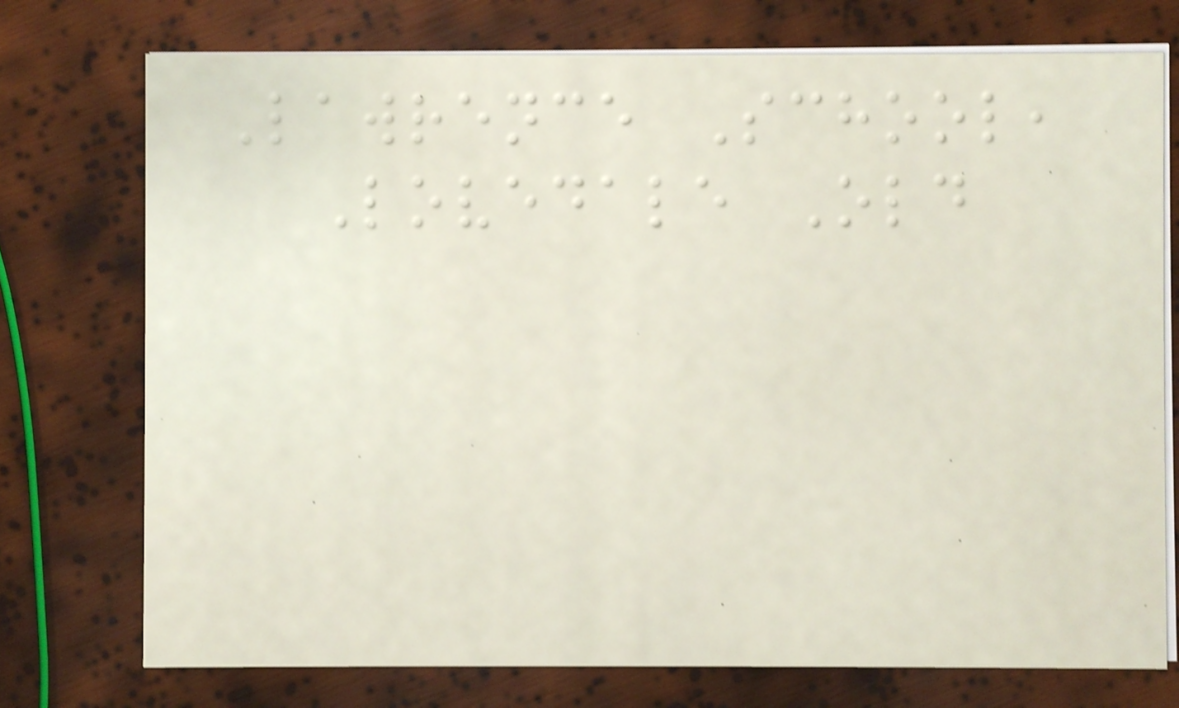Lawrence School,
Lovedale Old
